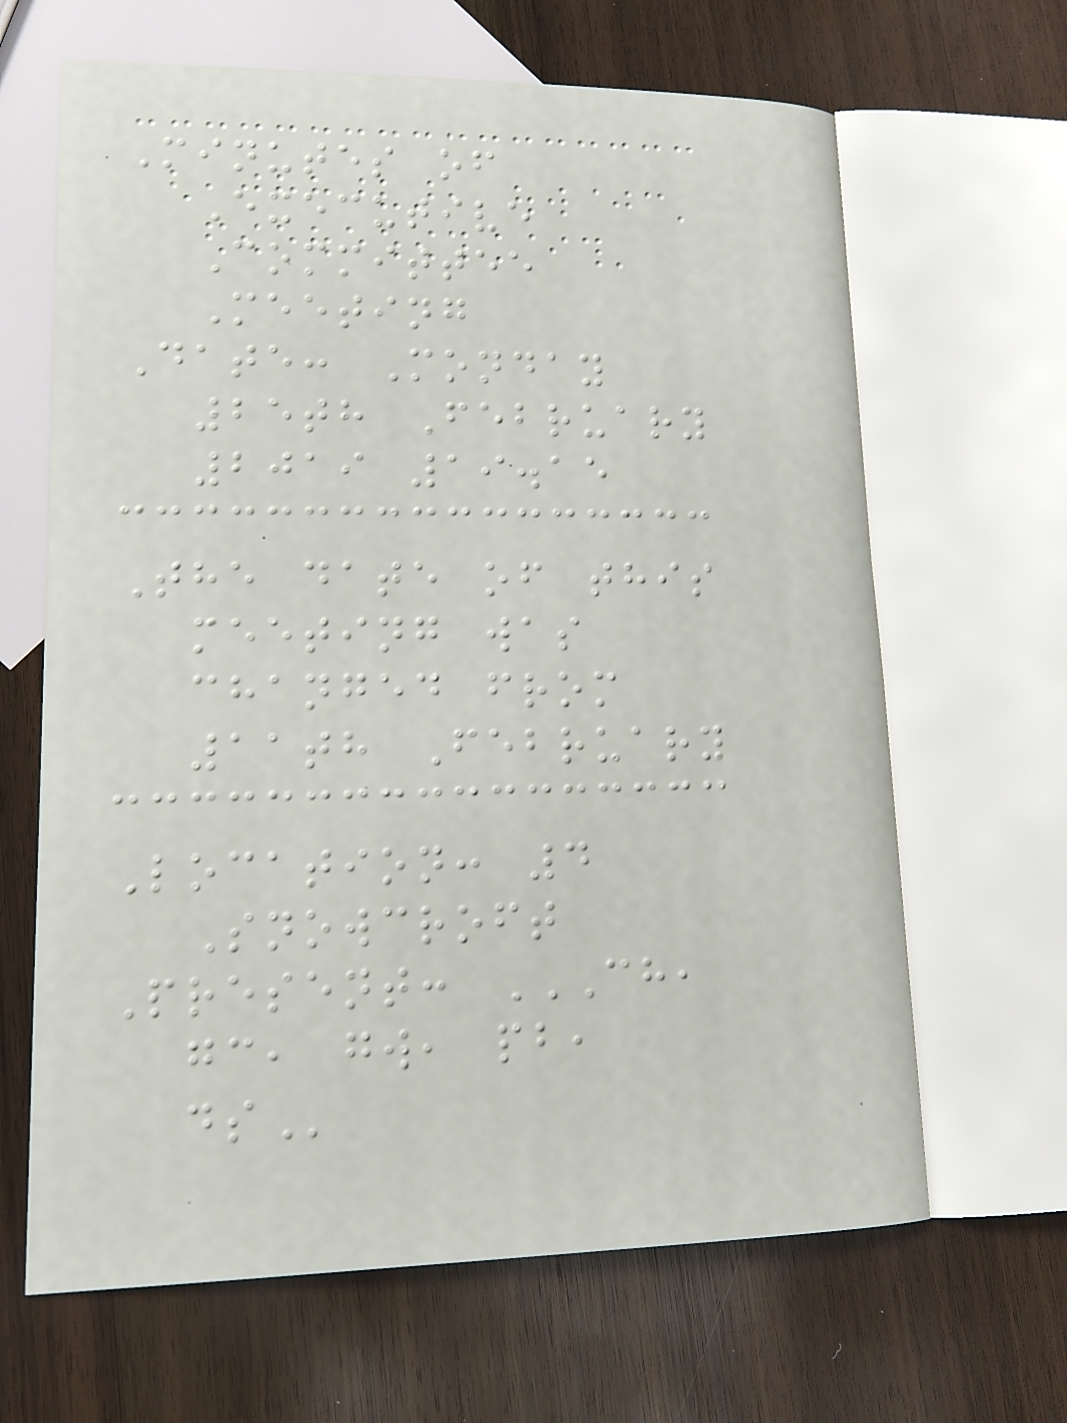Minutes of
Executive
Committee
Meeting
Date: Monday
25th February
2019 19.15
The date of this
meeting was
changed from
11th February
Location: 4
Snowcroft
Present: CH,
GC, GW, PB,
DS
